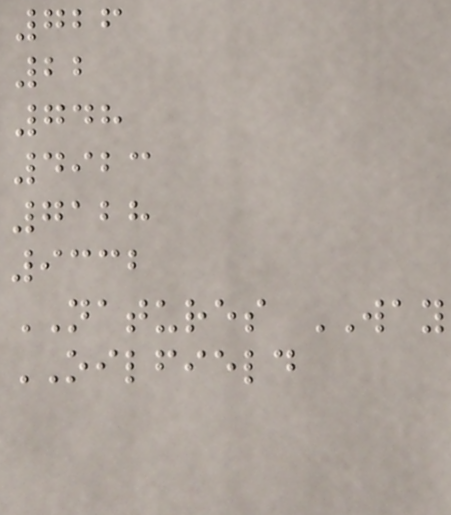726
22
748
4923
7128
9332
NATURES WAY
OILFIELD
